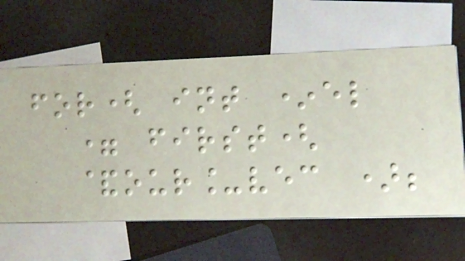for( int *el
= first(
&our_vec );
